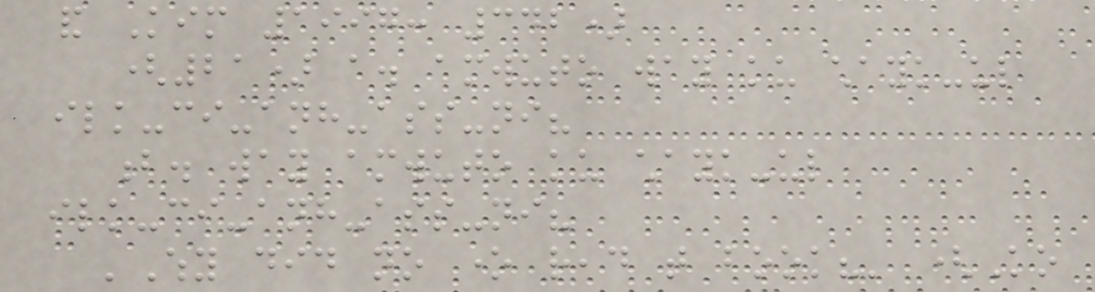and Kim 1997: 342)
(21) a. amwuto way ku chayk-ul
ilk-ci-anh-ass-ni?
b. way amwuto ku chayk-ul
ilk-ci-anh-ass-ni?
'Why did no one read that book?' (Ko
